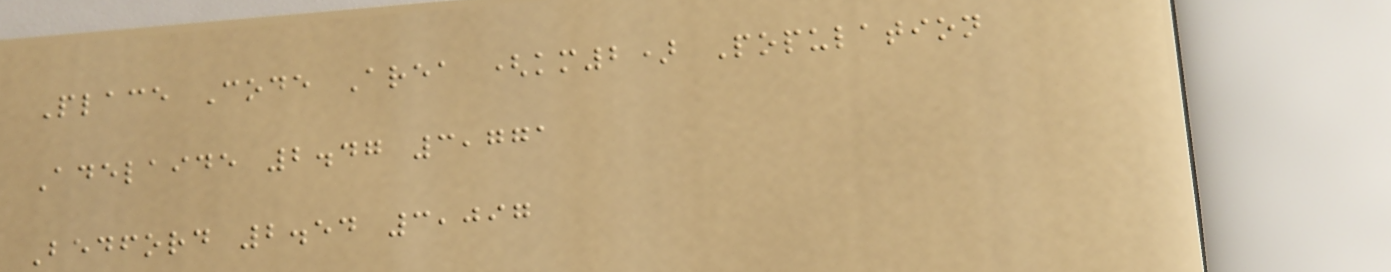Place Code Area (km2) Population
Adelaide 2.47 3,771
Bedford 2.54 3,097
